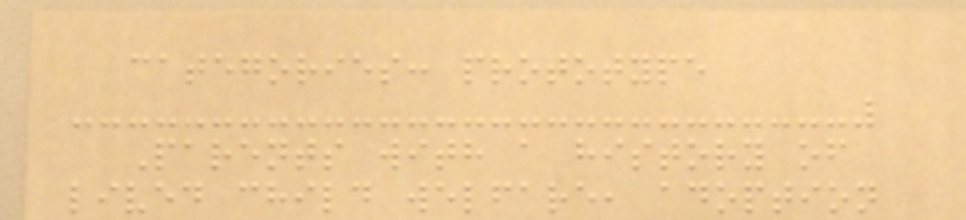categories: prototype
Parents with a history of
lived child welfare, adoption
